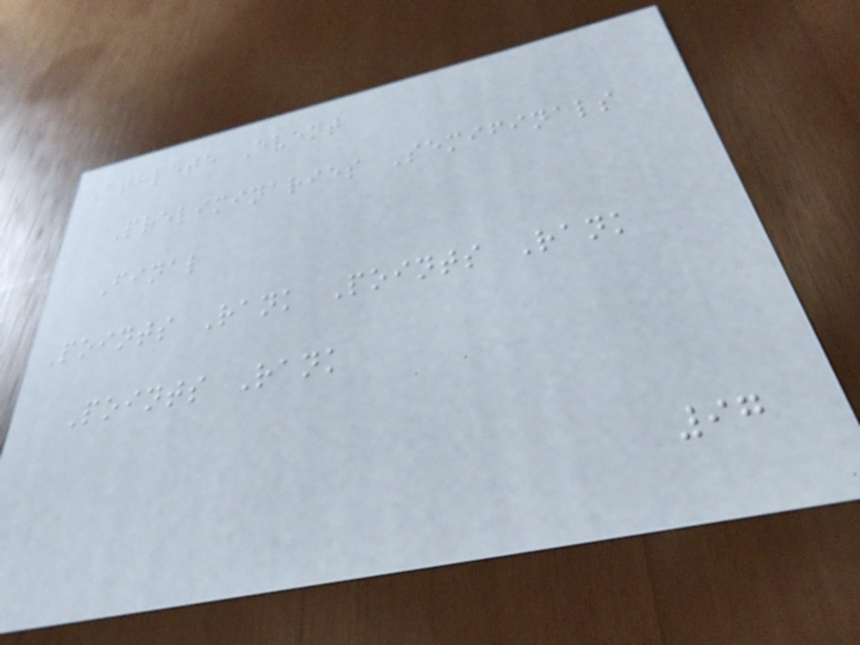Athlete Event
Preliminaries Semifinals
Final
Points Rank Points Rank
Points Rank
97
